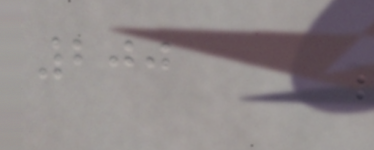200
